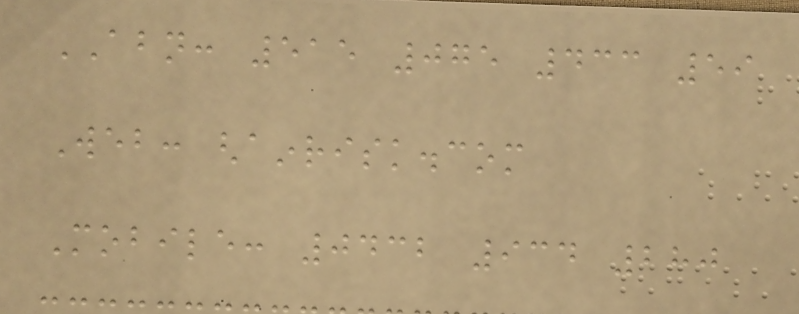ABN: 515 075 433 59
Web: ghainrisk.com
Mobile: 0432 934 280
